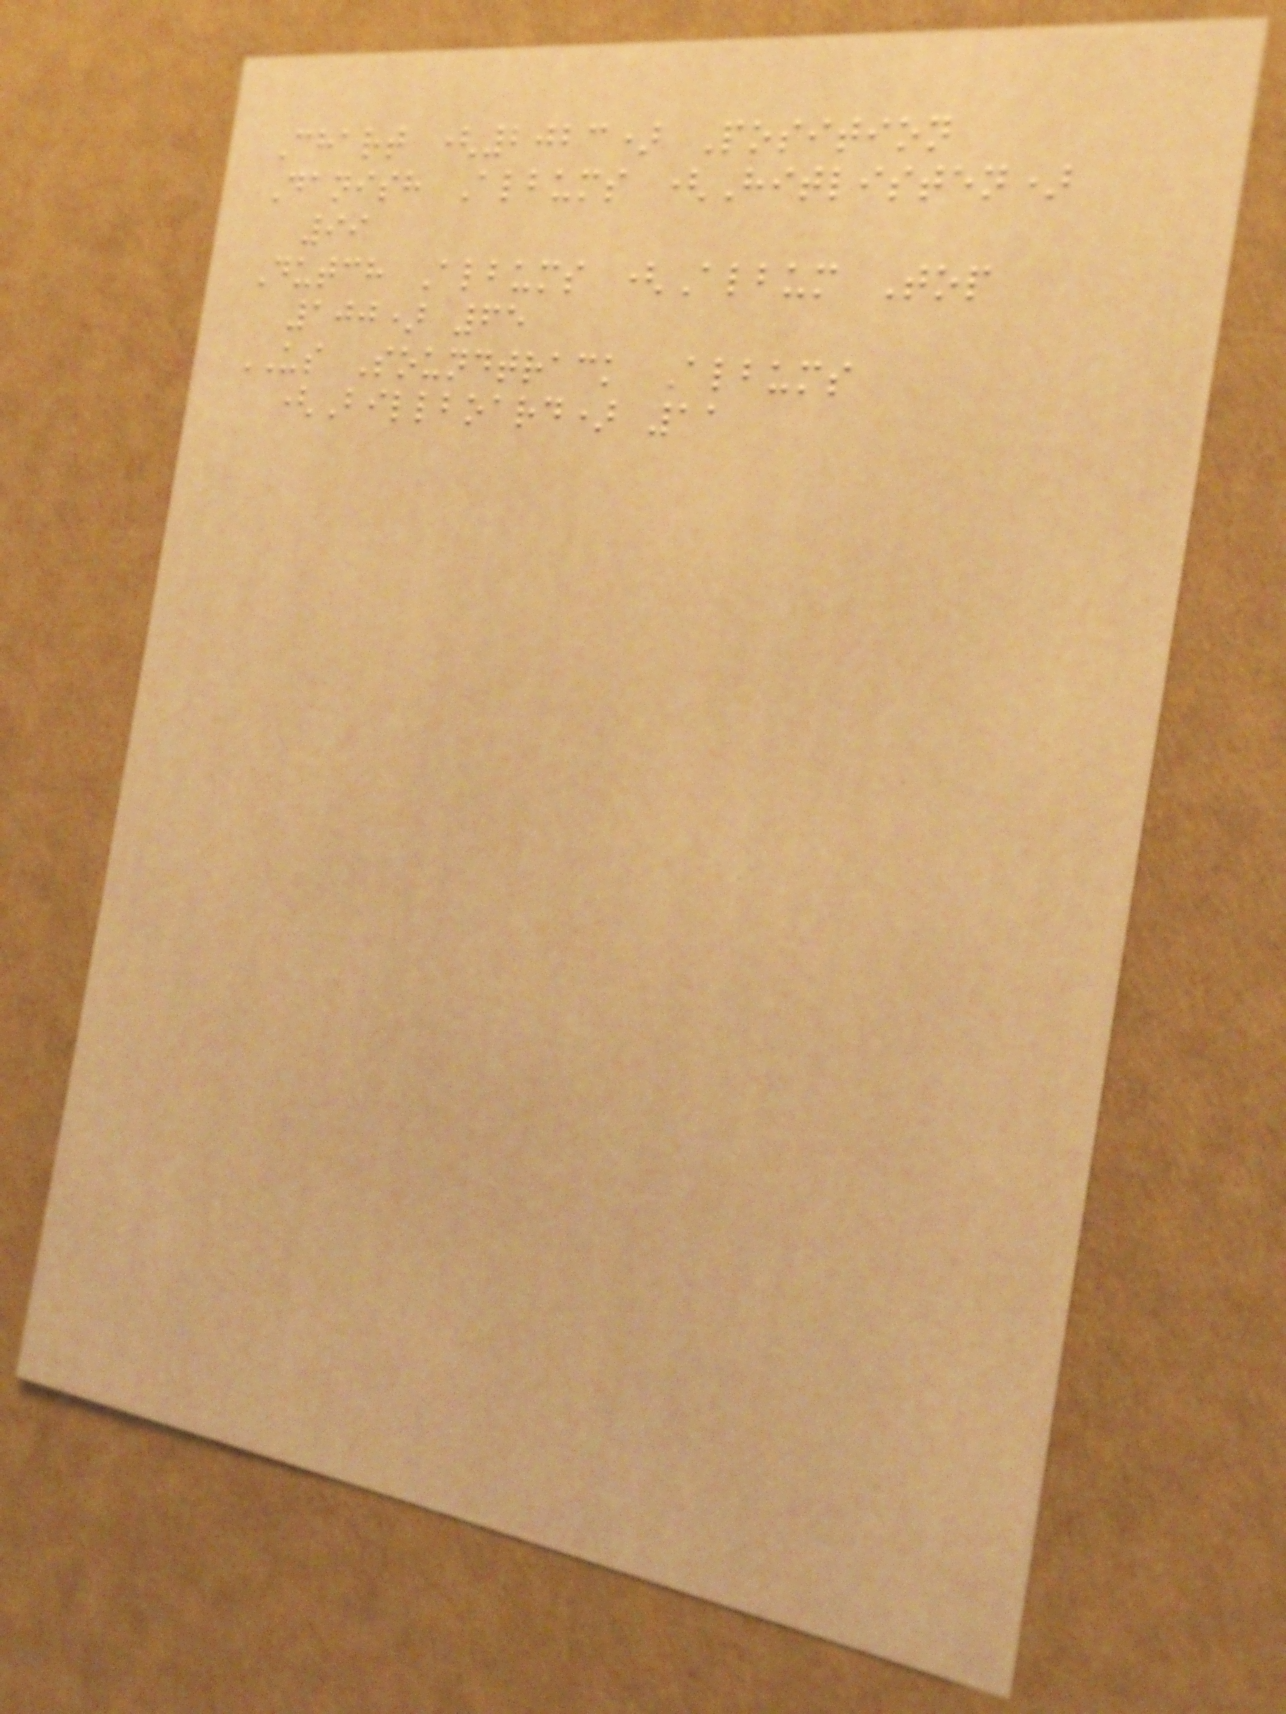Chart (2023) Position
Danish Albums (Hitlisten)
99
Dutch Albums (Album Top
100) 65
US Soundtrack Albums
(Billboard) 11
